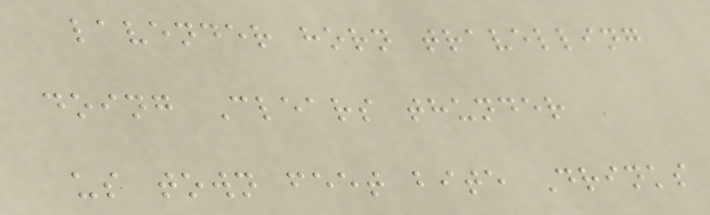lavender horn travelling
doing Clears thunder
us town feet bite Drinks
